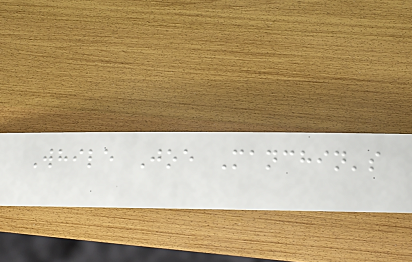While Joe Manchin's
